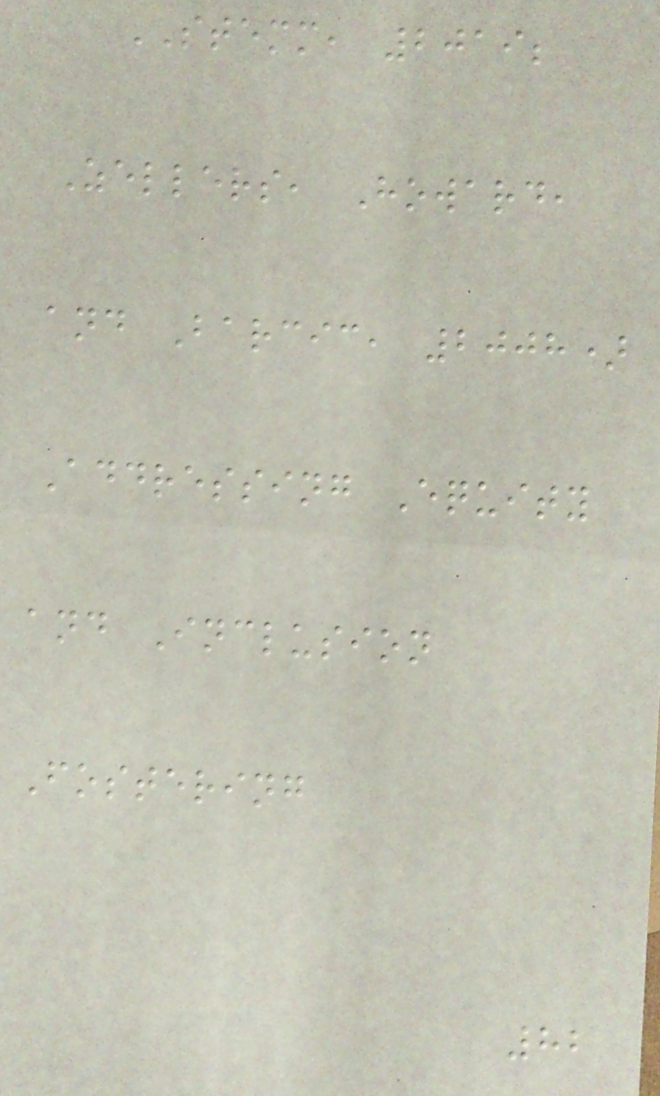STEMM, 2019;
Zellers, Howard,
and Barcic, 2008)
Addressing Equity
and Inclusion
Fostering
82
